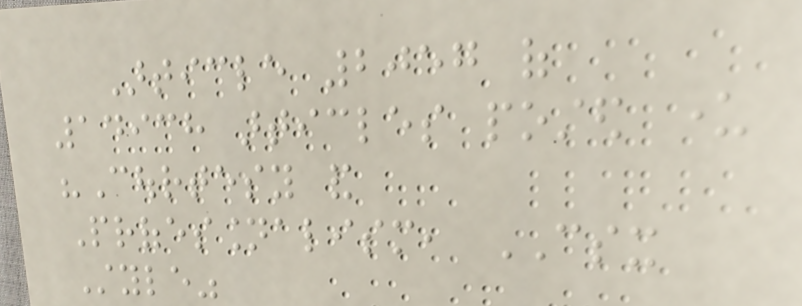Article 2057 of
14938 articles posted under
"Courtesy and
Professionalism, CSX
Style"
